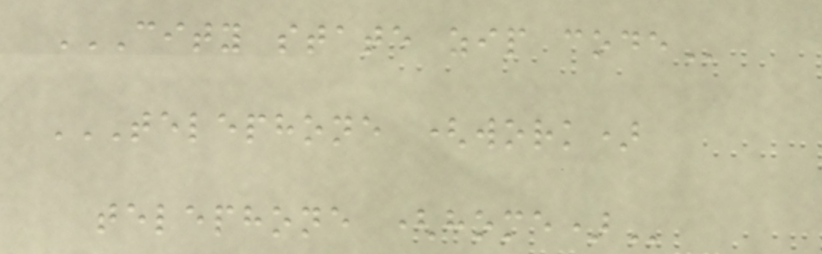CITY STATE ZIP CODE
TELEPHONE (WORK)
TELEPHONE (HOME)
